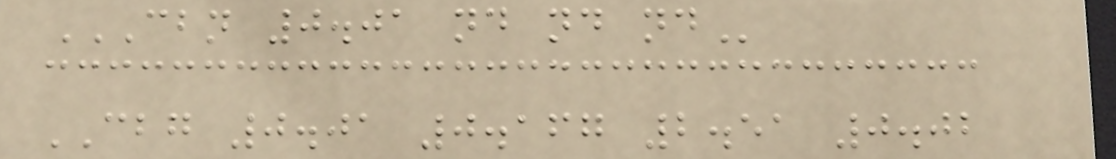CBN 0.01 ND ND ND
CBG 0.01 0.167 2.51 0.02
